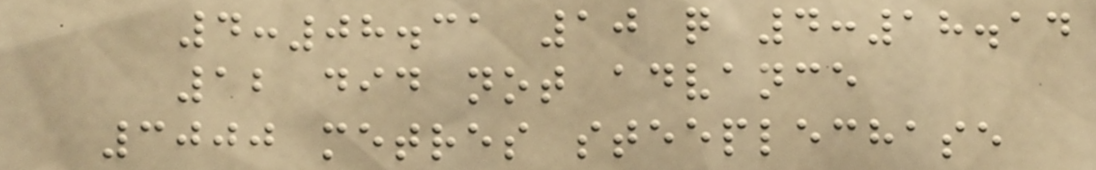4:08.31 10 q 4:18.14
12 did not advance
3000 metres steeplechase
